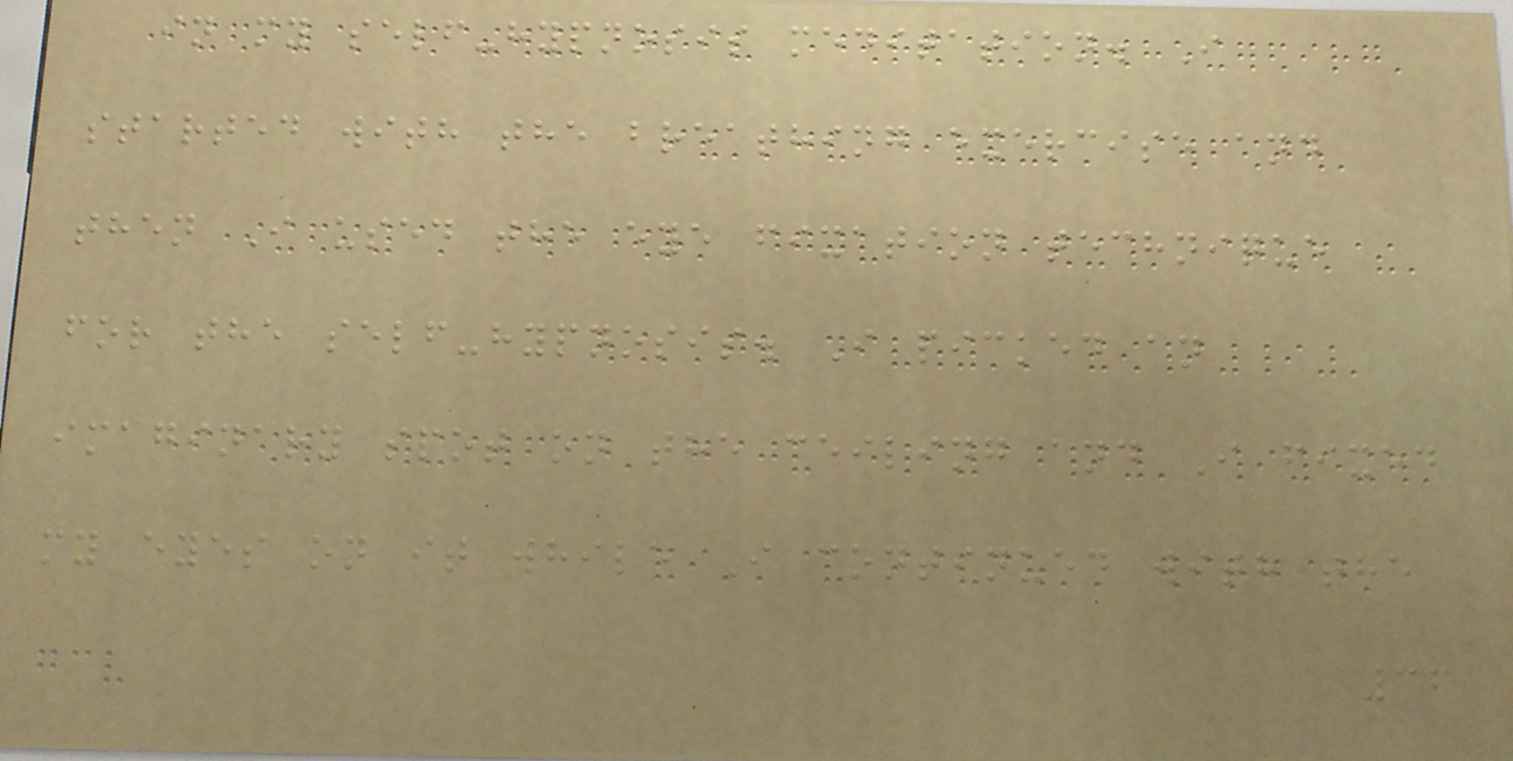in my self-hypnosis meditation. I
started with the breathing exercise and
then I used the eye fixation technique
for the self-hypnosis. I picked an
imaginary spot on the ceiling and I fixed
my eyes on it while I continued with the
36
